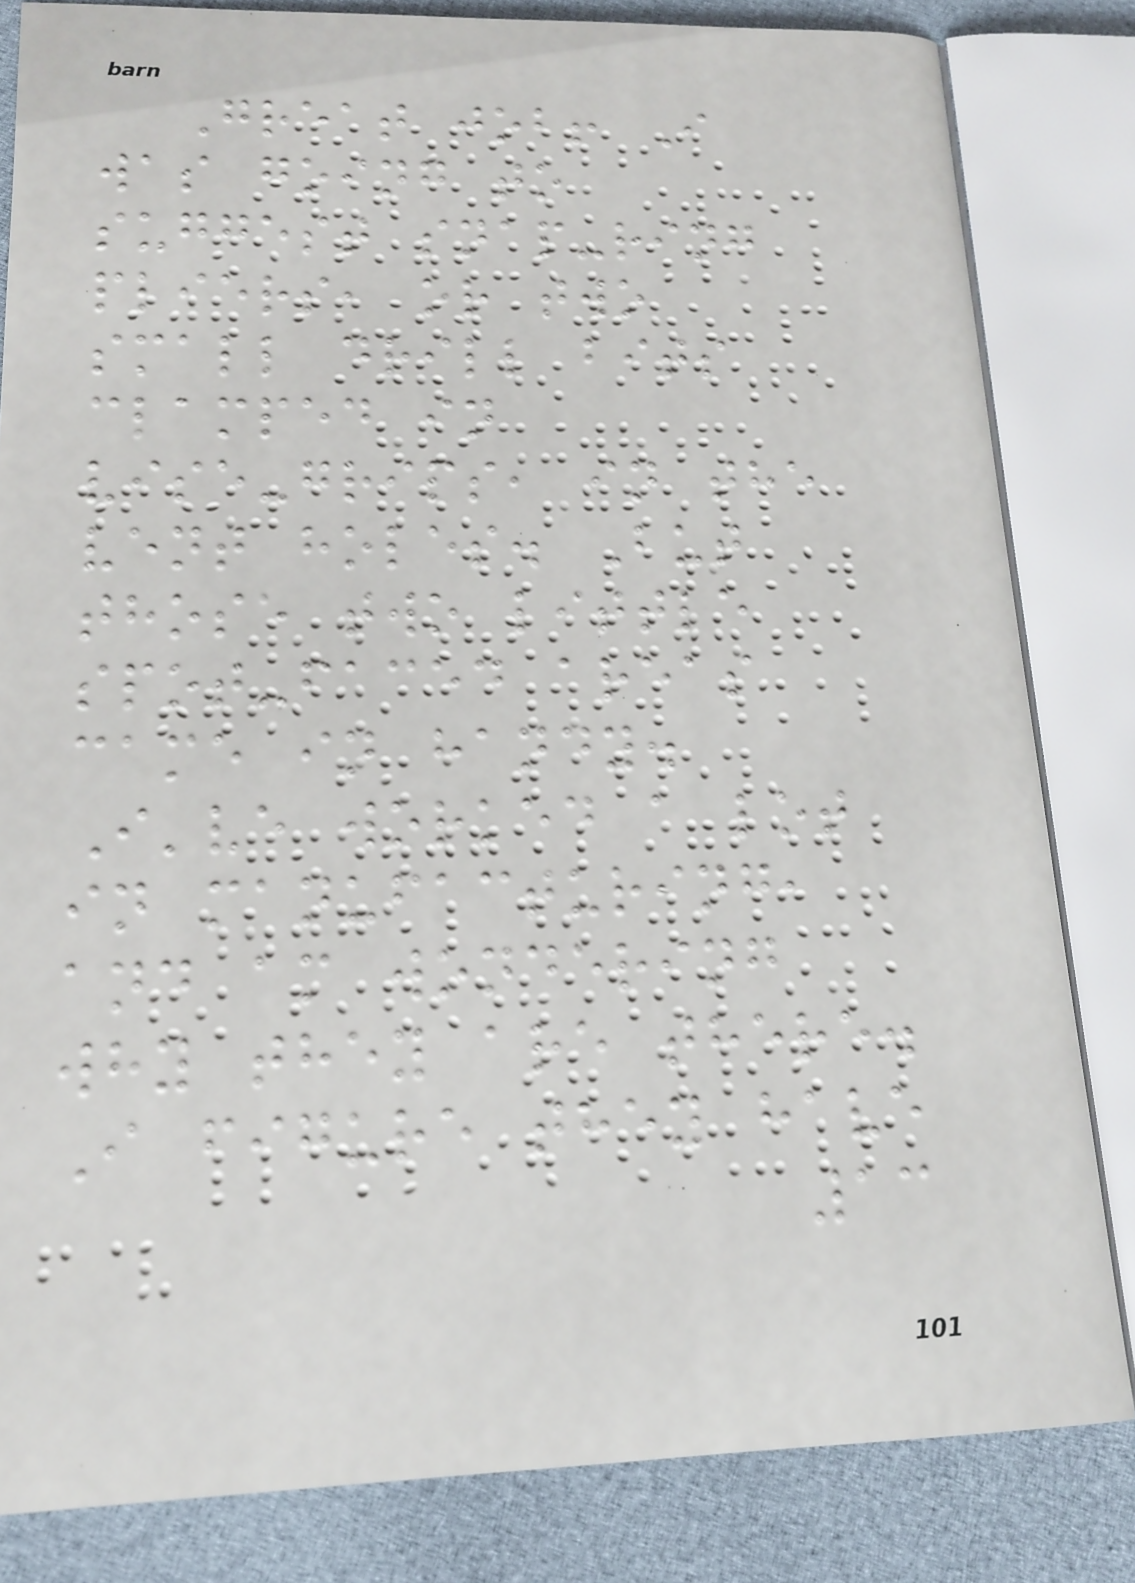Great job! I
was going to
suggest snap-ring
pliers, or two
small drill bits
clamped in
vise-grips, in the
vent holes. But
those two little
spot-faced areas
came in handy.
I've worked a lot
in manufacturing,
and am wondering
why they are there.
I figure they have
13
